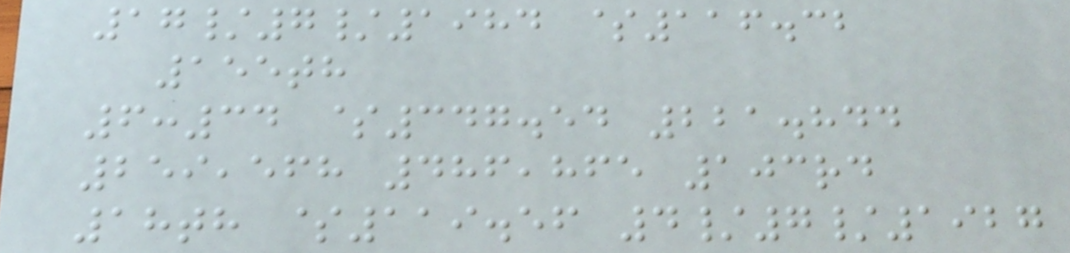17/7/1984 $116.32
155th
6:34 $347.54 221.844
259,568 486,865 103rd
18th $119.56 4/7/1927
